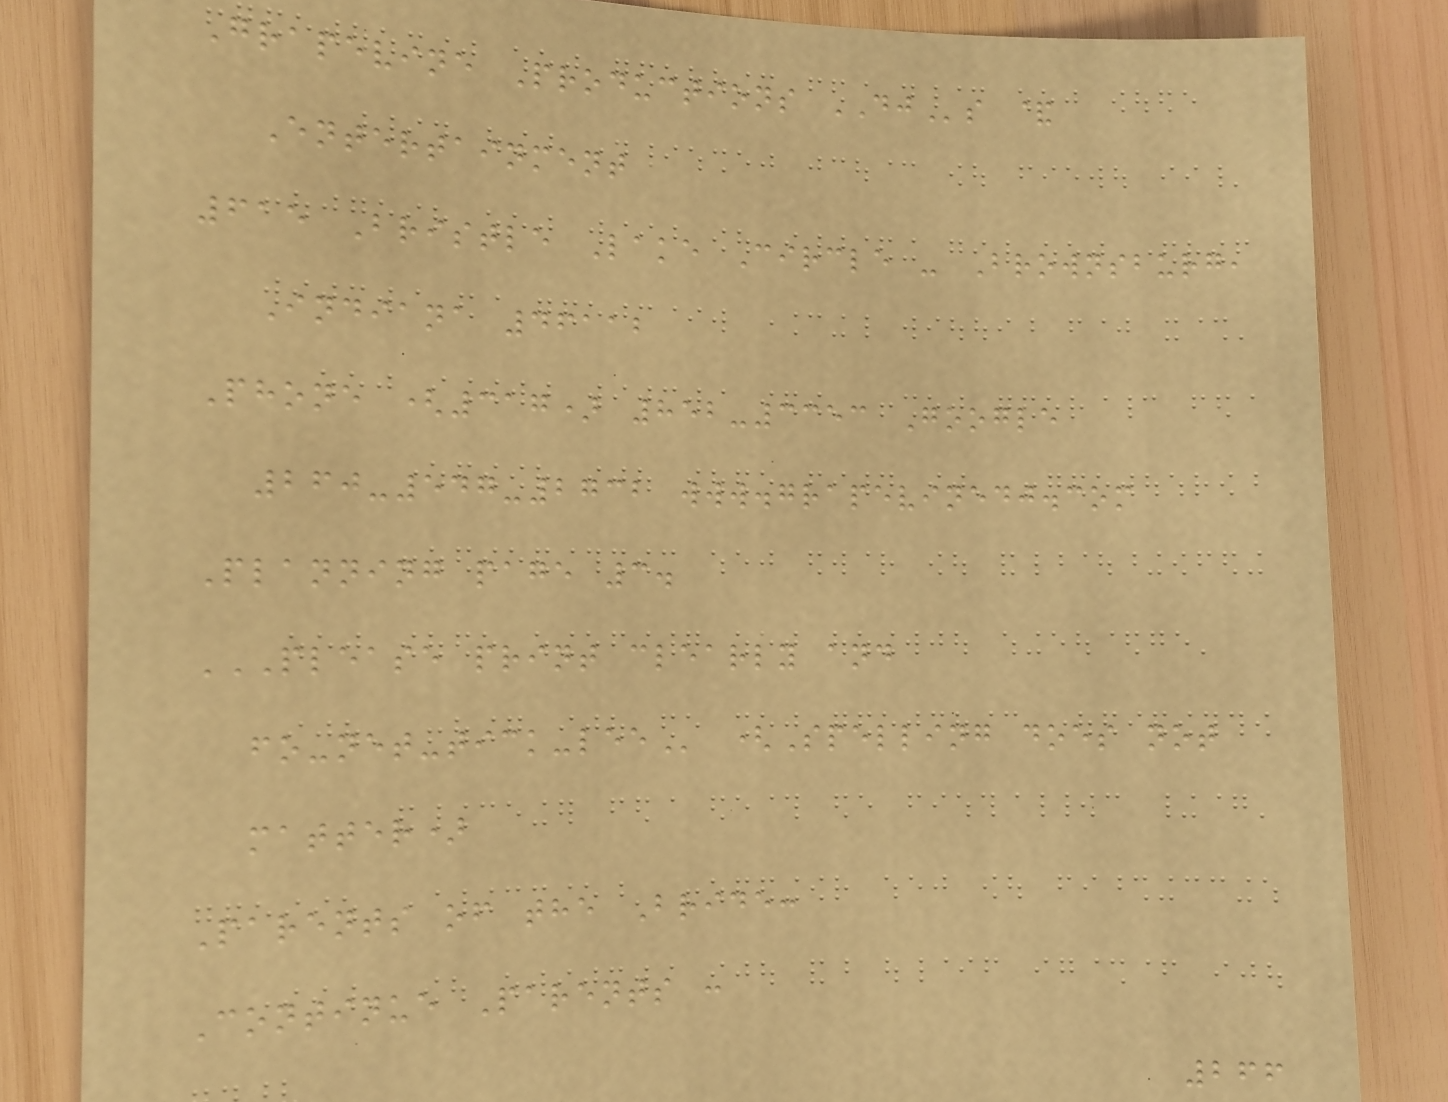Grapevine Productions DJs &
Entertainment
615 Bristle Lake Circle - Brownsburg,
Indiana 46112
Phone (317) 852-3353 Google
260-547-2732 www.grapevinedj.com
Planning page 3.
PLEASE PRINT CLEARLY AND
FO-NET-TICK-LEE (Spelling does not
matter)
Parents of the Bride:
Continue Parents :
266
